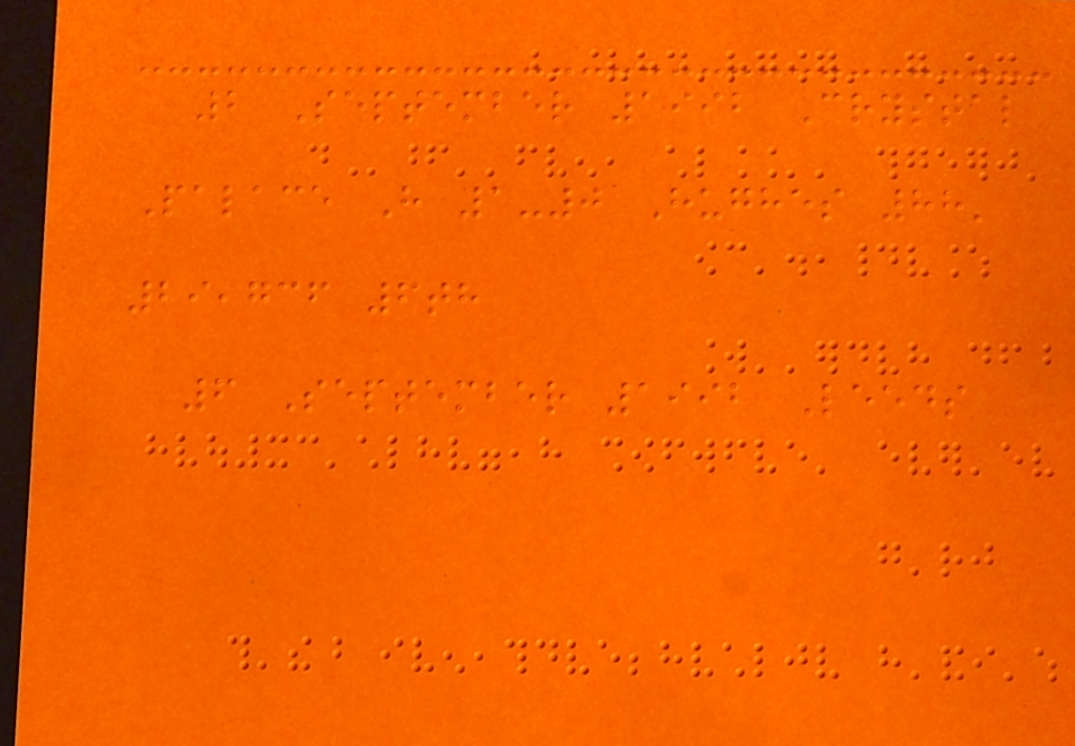2 September 1992 Crystal
Palace H 1-0 Hughes 88'
29,736 6th
6 September 1992 Leeds
